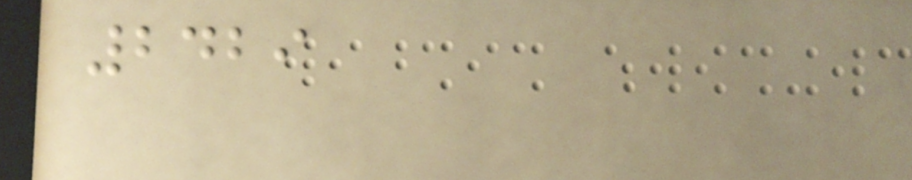2429
